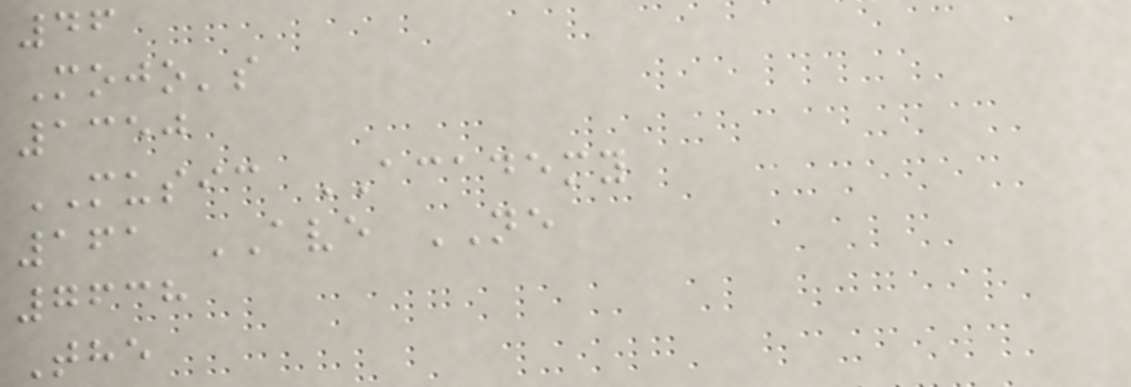46
Mojo's
1350
MUSIC ACADEMY
161 AVE NE
7638
The
